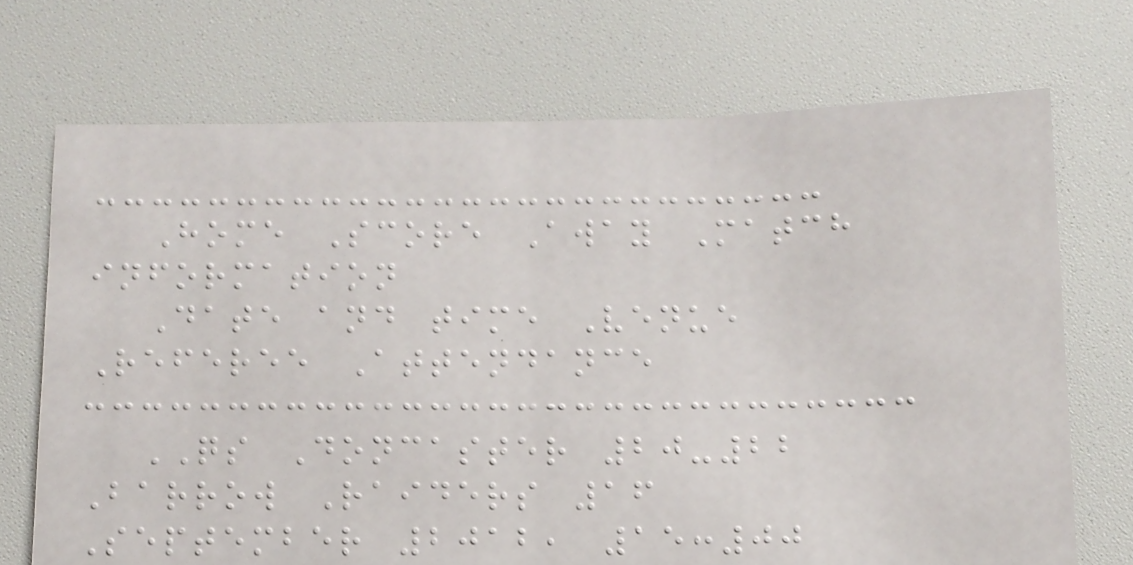Home Score Away Match
information
Date and time Venue
Referee Attendance
QS Doncaster 20-22
Barrow Raiders 16
September 2012, 15:00
